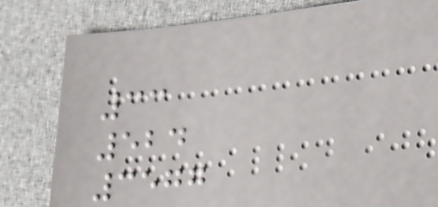33
524
3577
